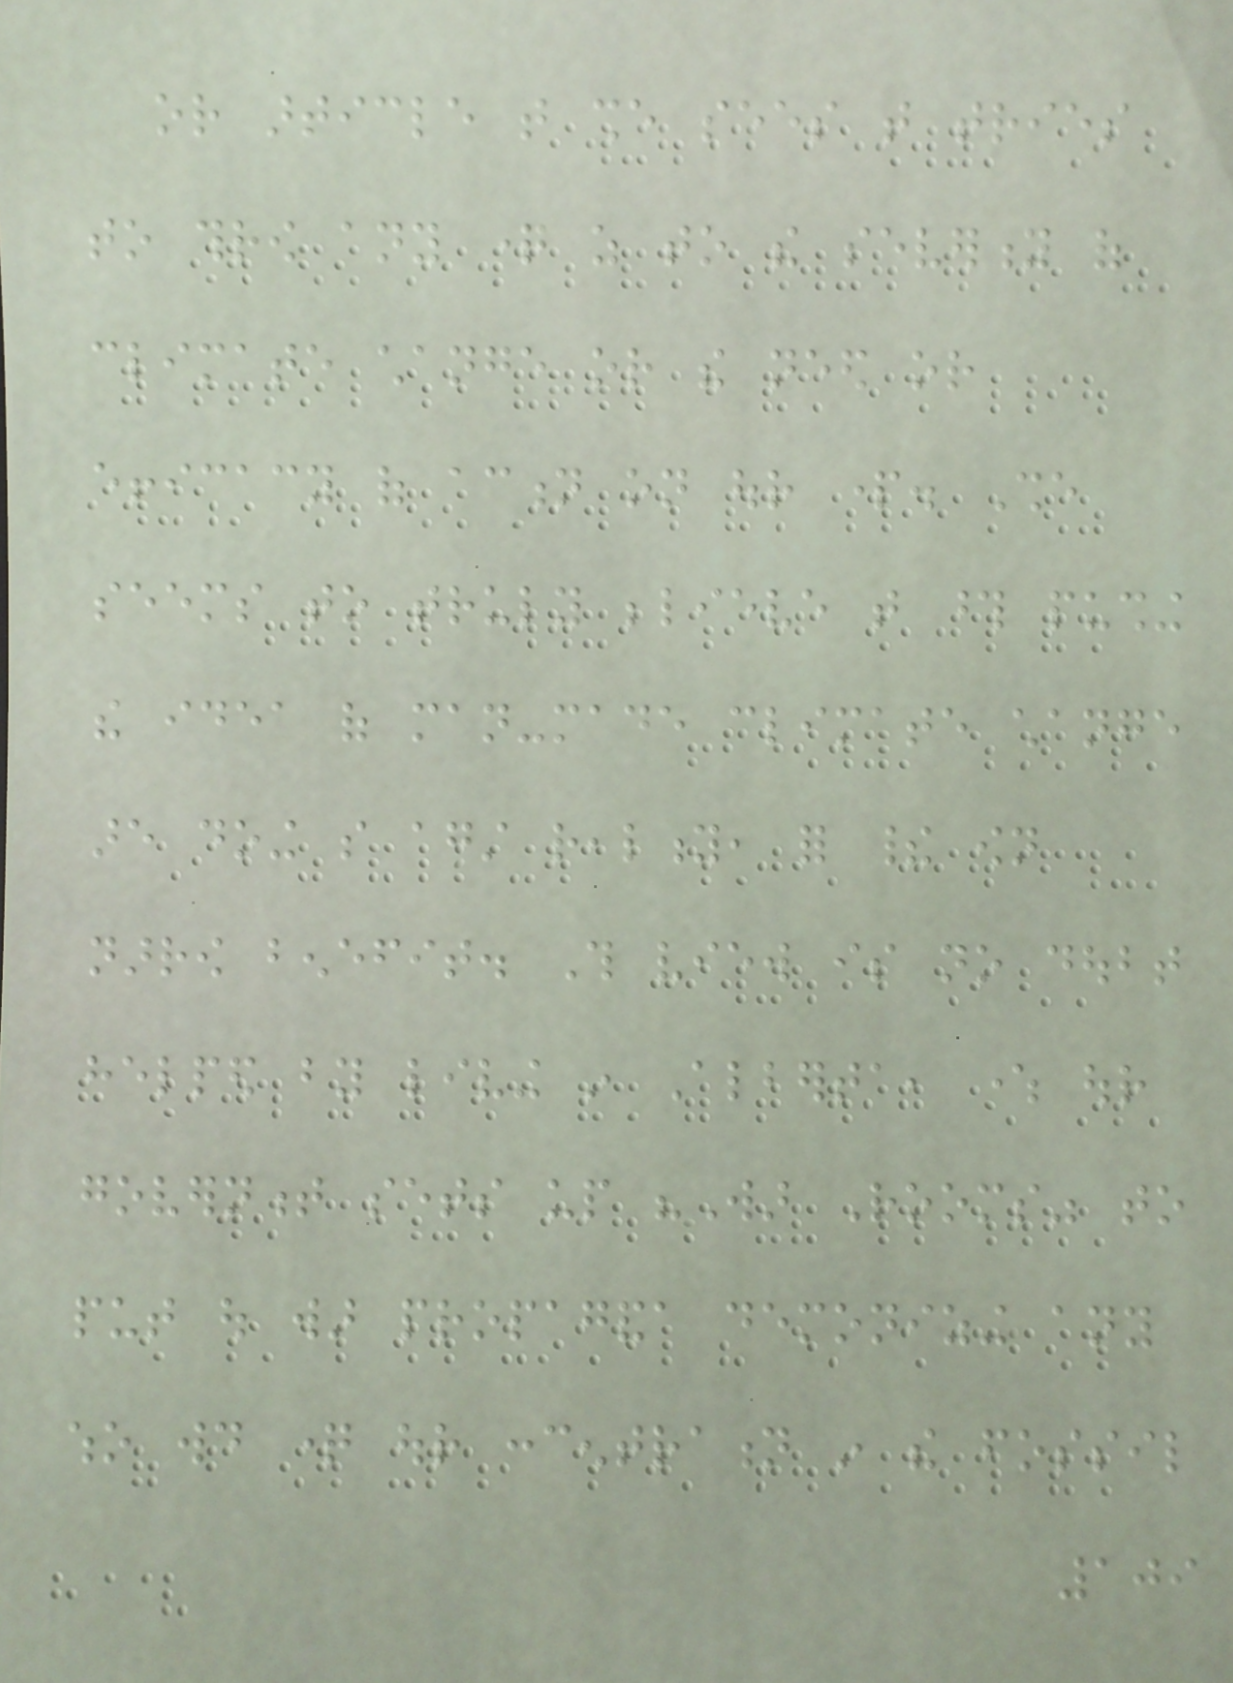or article that she sees that tries
to throw any question as to the severity of
climate change or the need or
efficacy of action on our part. She
seems to truly believe that those pushing
the idea of man-made climate change
are doing so against reality, for their own
narrow benefit. This view is no doubt
helped by living in Alberta, where our
government sets up "War Rooms" to
put out war propaganda demonizing any
who would question our concentration in the fossil
109
